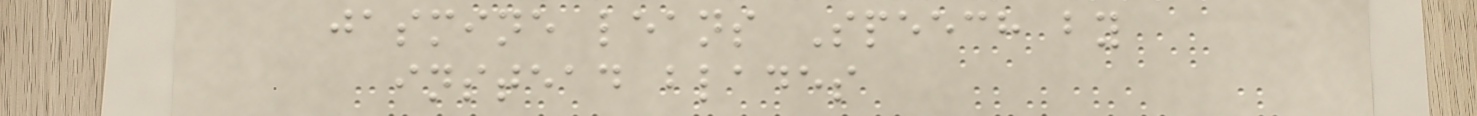jasmine leans Speech by
instead blades
